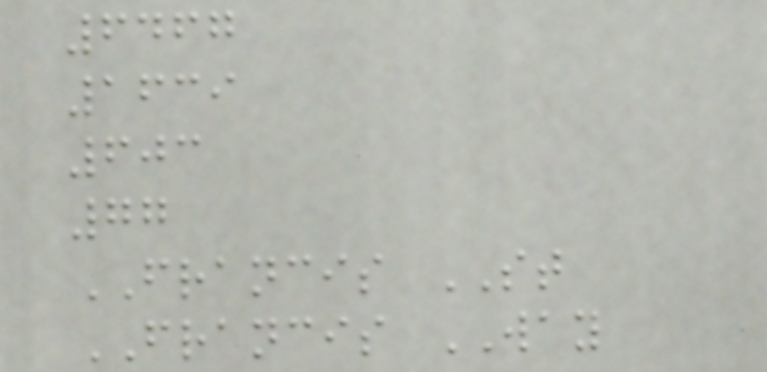6467
1639
603
77
FRANCIS ST
FRANCIS WAY
